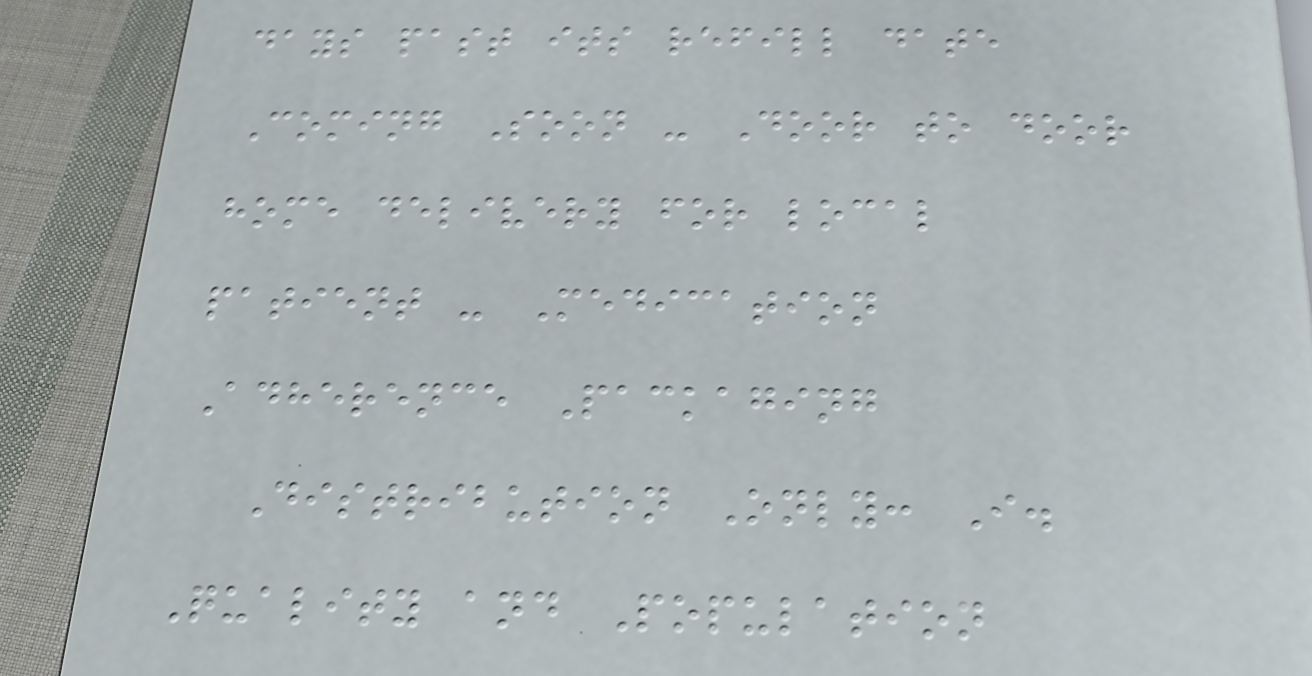days past its refill date
Coming Soon - Door to door
home delivery for local
patient - Medication
Adherence Packaging
Distribution Only: I.
Quality and Population
